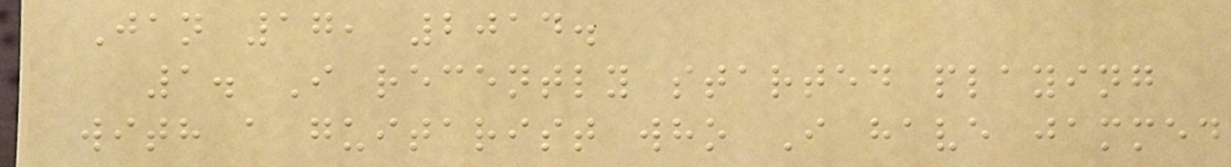Jan 17, 2014.
1. I recently started playing
with a guitarist who I have jammed
